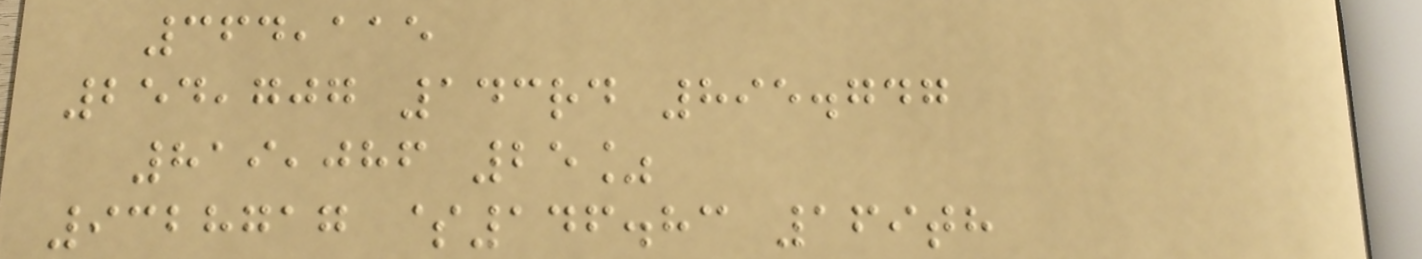364,115
254,707 143rd 895.747
819,086 25%
9328717 $146.83 169th
